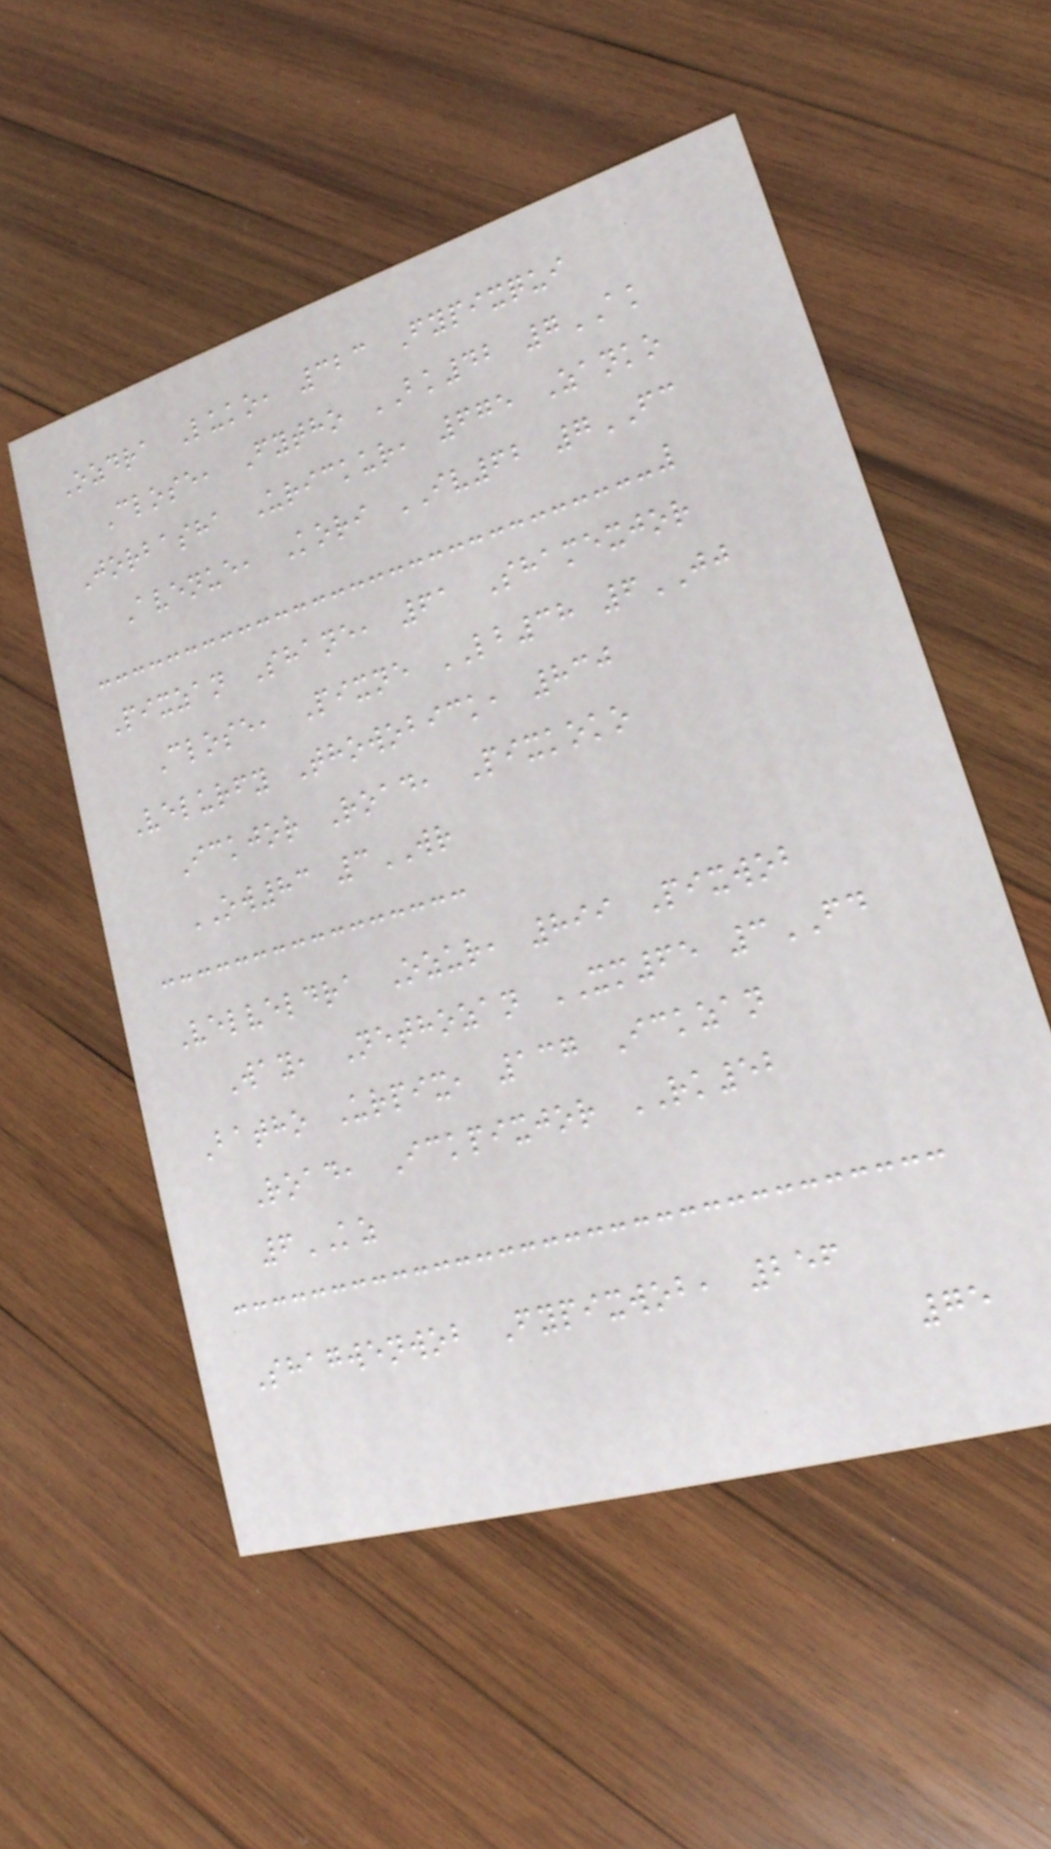Ozdra Luko, 323 Fypixqui
Close, Fytho BK42 7AK
Jorbasha Urickur, 675 Zanko
Avenue, Kori IV62 7FC
Pixzan Shane, 61 Shamexjor
Close, Pixne LB38 6JJ
Velurfy Thowobick, 830
Ickjor Road, Pixkoko
OW83 3WR
Velveldra Ozur, 899 Pixwob
Way, Nethozan XM65 3FD
Batho Urpix, 137 Ickzan
Road, Ickpixjor RK52
6KZ
Shagwenwob Fypixwob, 256
75
